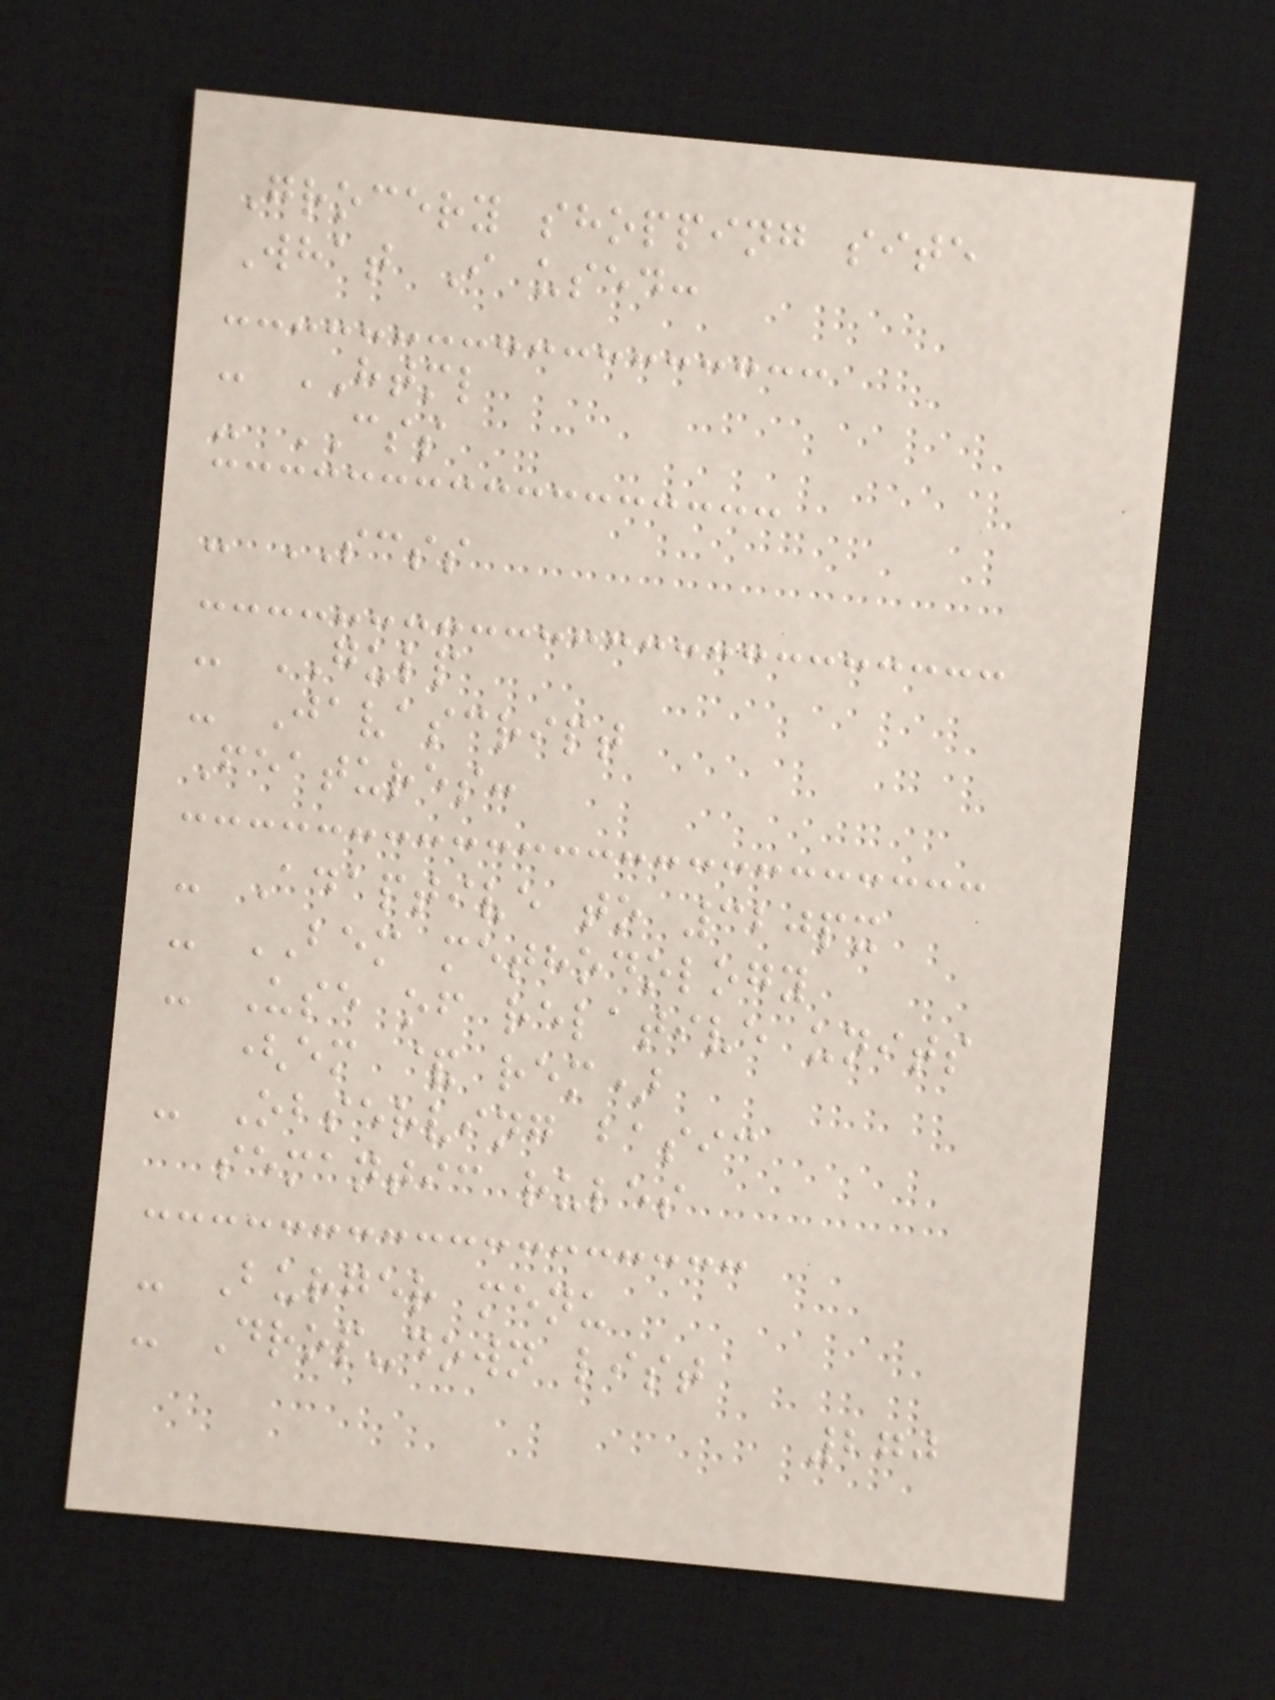Grocery shopping site
What I used:
- HTML
- CSS
- SCSS
- GULP
- Javascript
Features:
- Adaptive to 320px
- BEM methodology
- Use of relative units
(em & rem)
- Observing basic
semantic rules
- Burger menu
- Drop-down list
270
